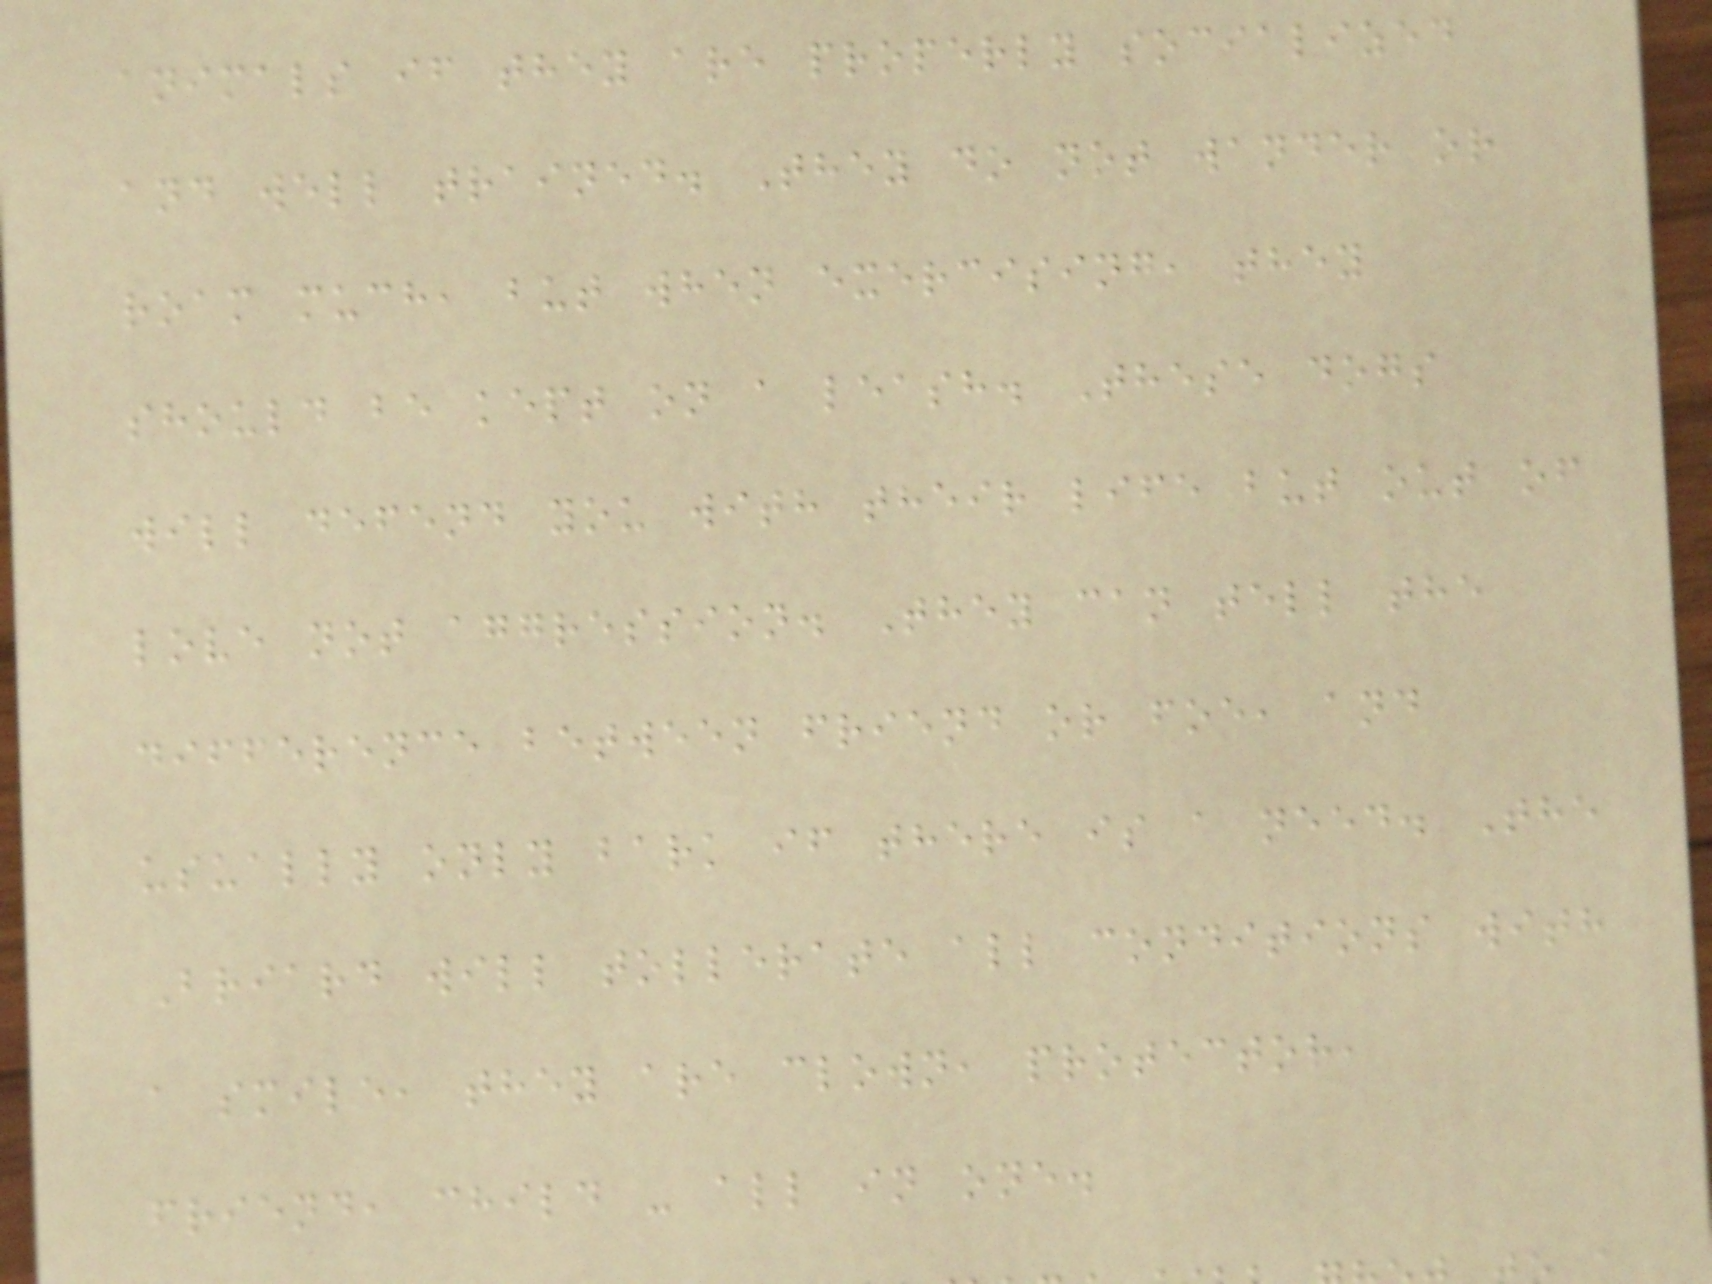animals if they are properly socialized
and well trained. They do not wander or
roam much, but when exercising, they
should be kept on a leash. These dogs
will defend you with their life but out of
love not aggression. They can tell the
difference between friend or foe, and
usually only bark if there is a need. The
Briard will tollerate all conditions with
a smile, they are clown, protector,
friend, child - all in one.
